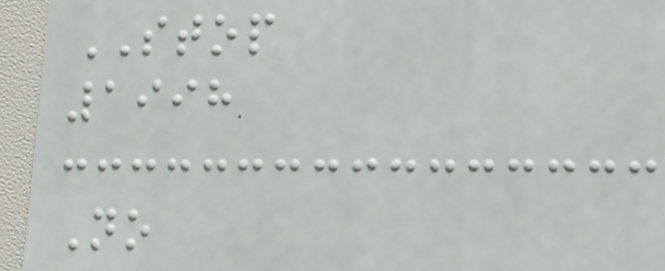STOP
1998
No
